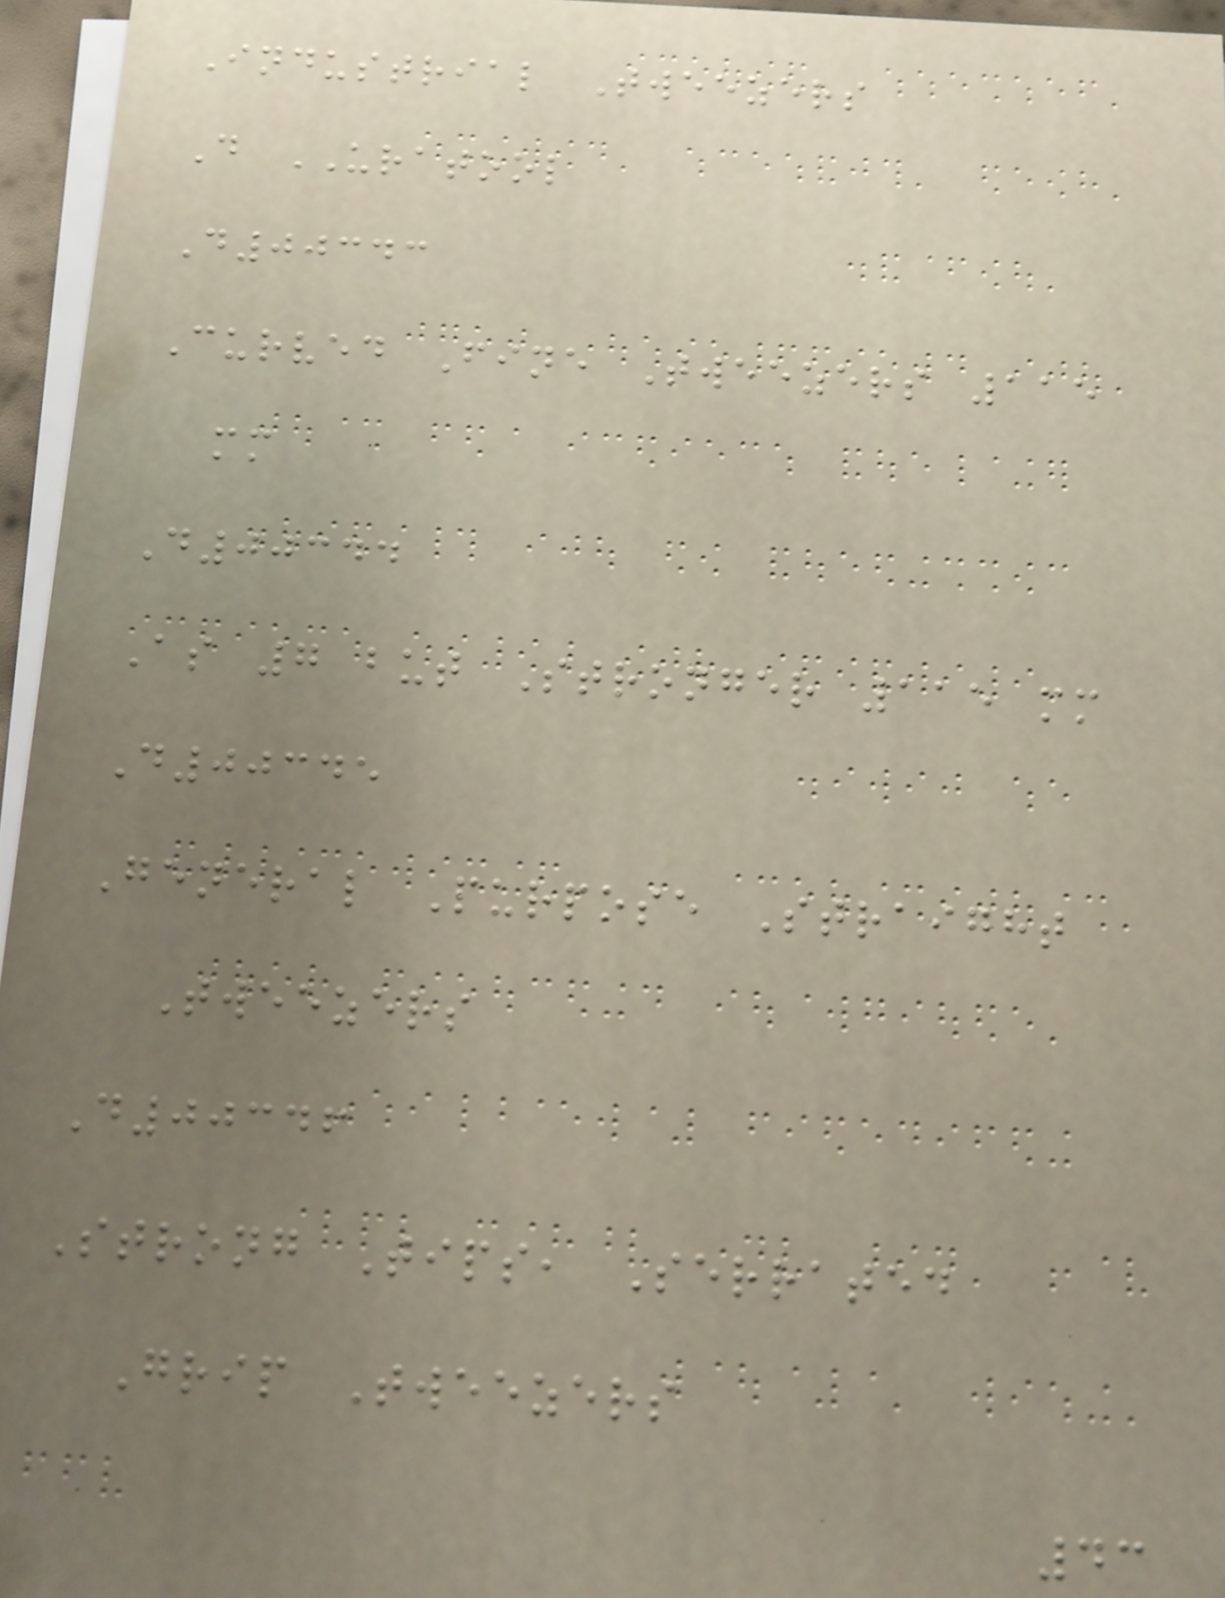Industrial Tweezers
D URATOOL
D00343
Curved Fine Tweezers 115
mm
D00344
As 7 but Stronger 115 mm
D00345
General Purpose Straight
Tweezers
D00346
Strong Tips, Serrated
Grip Tweezers
43
